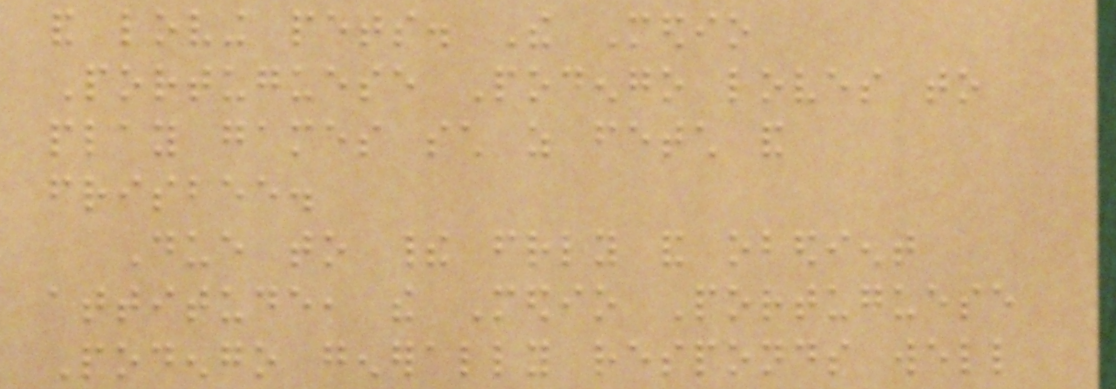and loving pets. The Medio
Portuguese Podengo loves to
play games such as fetch and
frisbee.
Due to their friendly and obedient
attitude, the Medio Portuguese
Podengo generally responds well
